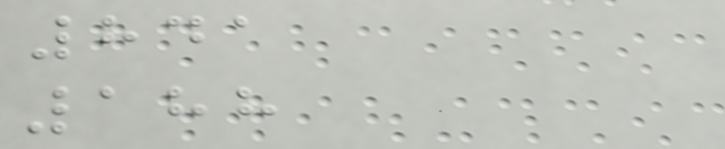841
188
